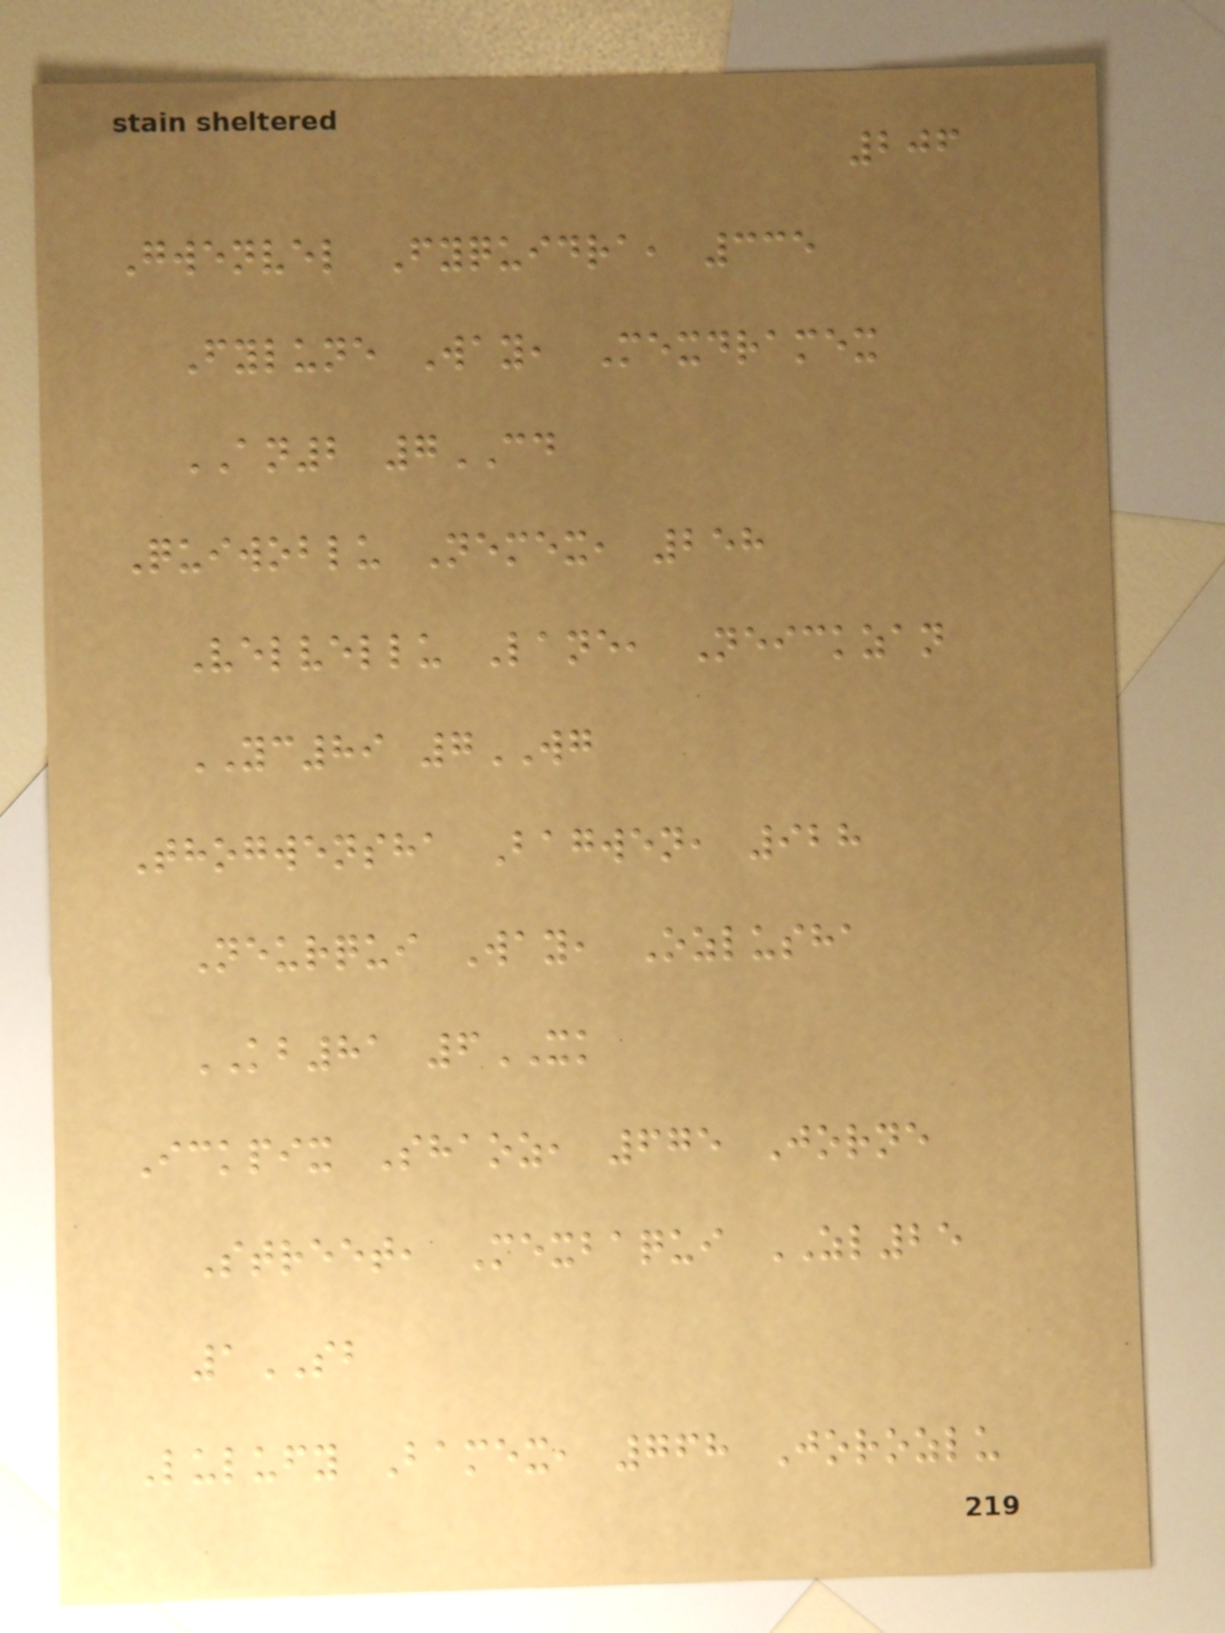206
Gwenvel Fyquidra, 335
Fylune Way, Mexdramex
AN2 7CD
Quiwoblu Nemex, 258
Velvellu Lane, Neickzan
YC89 7WG
Thogwensha Bagwen, 928
Neurqui Way, Ozlusha
KB81 6XK
Ickpix Shaoz, 675 Jorne
Street, Mexbaqui ZL25
1SB
Lulufy Bamex, 768 Jorozlu
